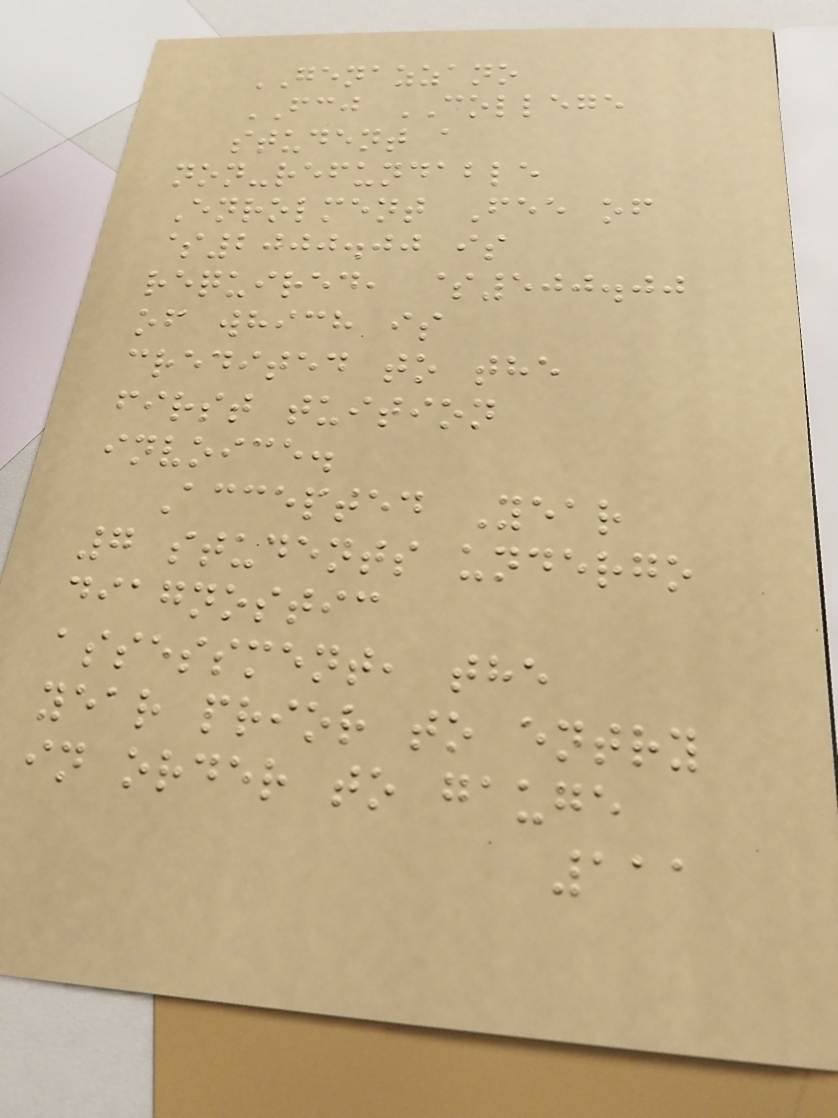GENAZZANO
FCJ COLLEGE
student a
non-refundable
Enrolment Fee of
$2000.00 is
required, $500.00
of which is
credited to the
first tuition
invoice.
Accepted Year
7 students undergo
diagnostic
assessment, the
year prior to entry
in order to gauge
111
